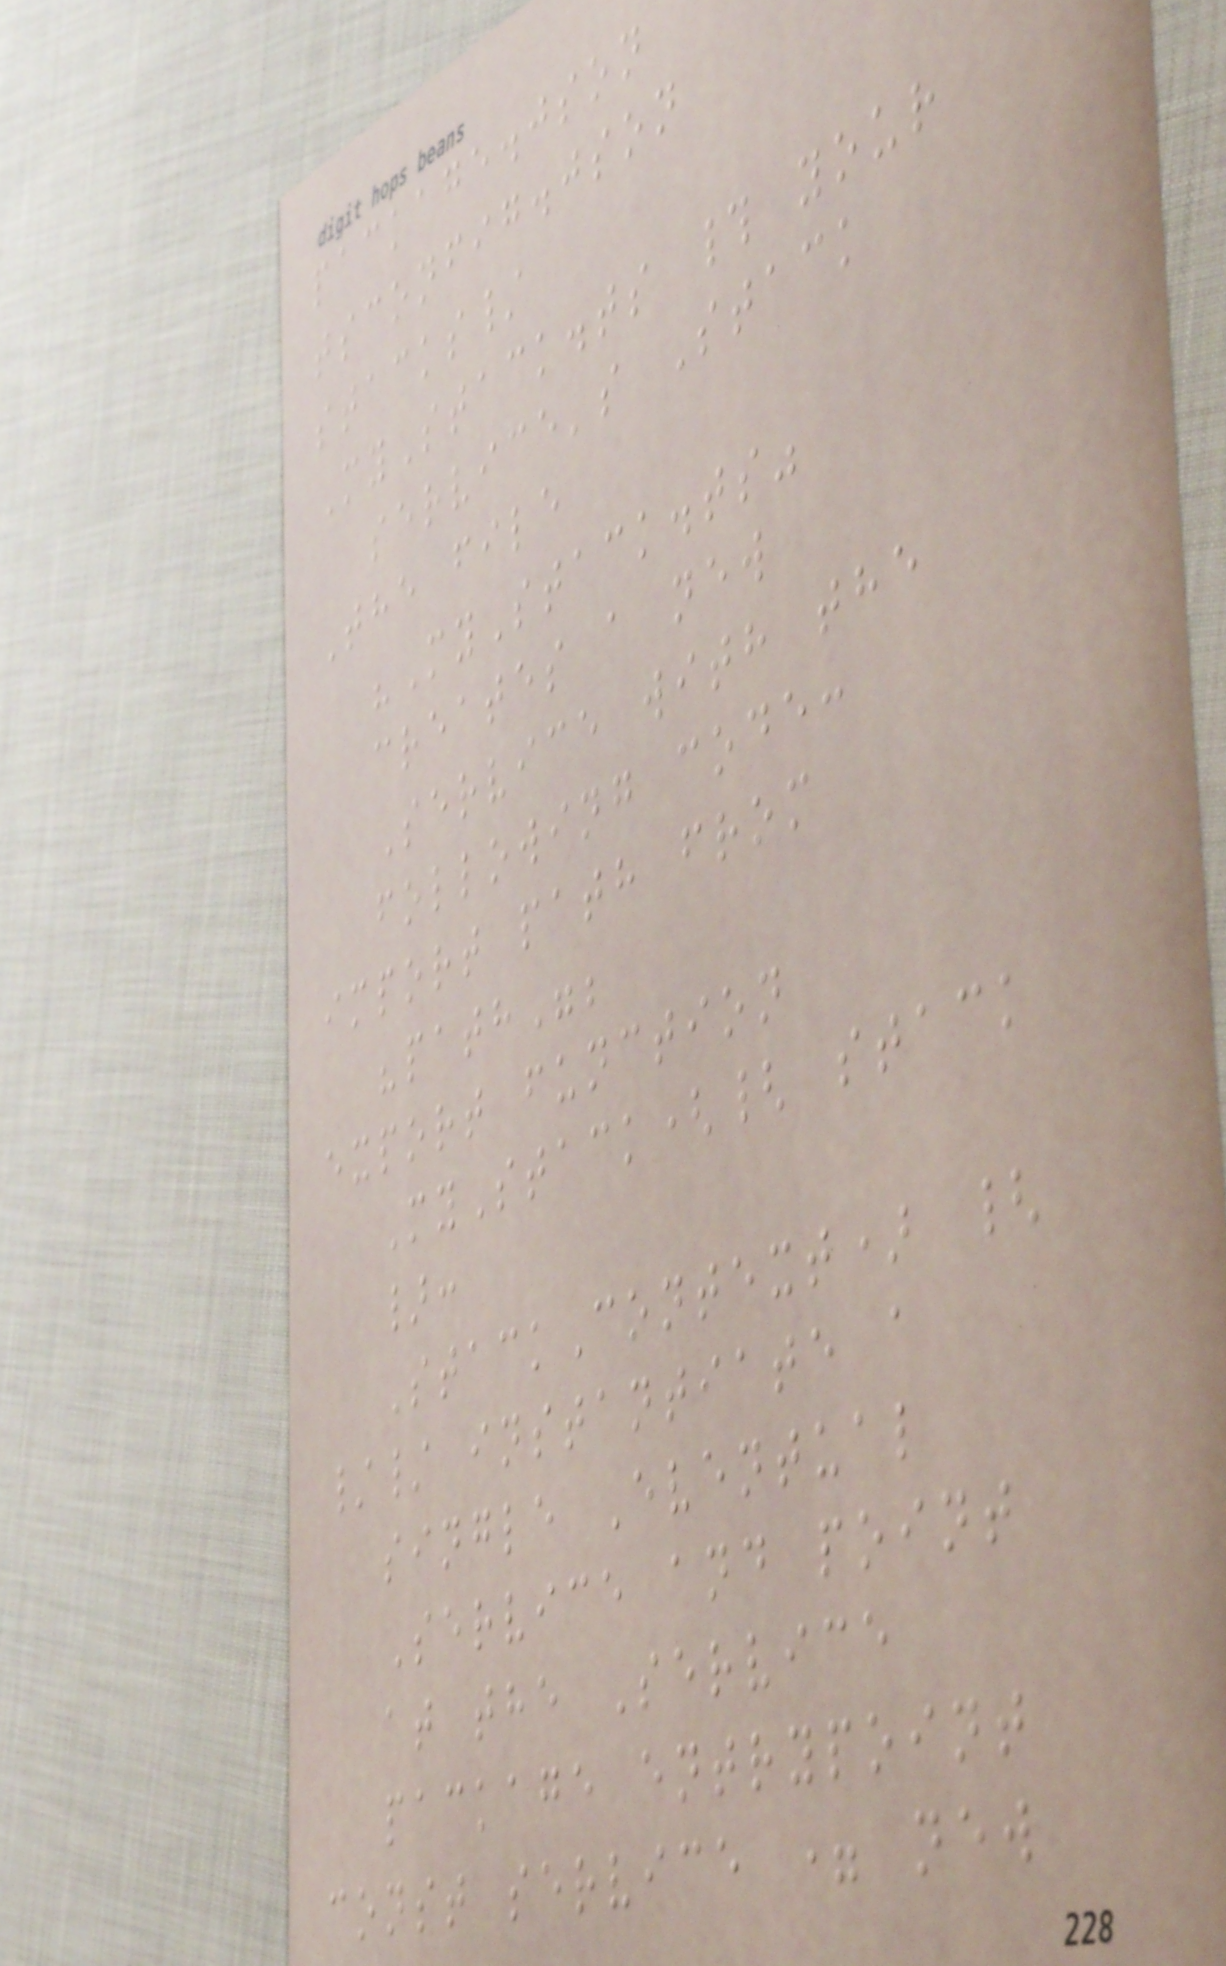package.json
tsconfig.json
stacks/
MyStack.ts # your
service's Stack
The file
"MyStack.ts"
creates a new
Service with the
following code:
import path from
"path";
export function
MyStack({ stack
}:
StackContext) {
// instantiate a
single Eventual
Service and point
at the Service
package entrypoint
const service = new
